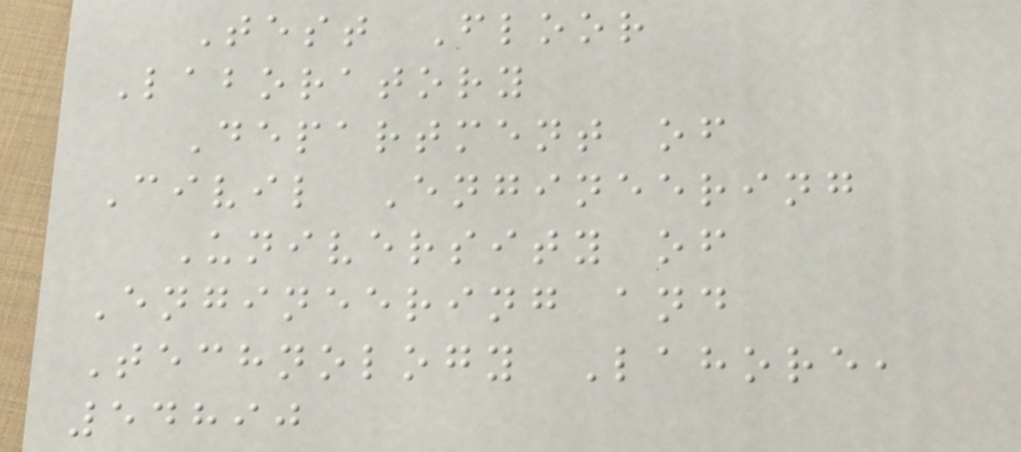Test Floor
Laboratory
Department of
Civil Engineering
University of
Engineering and
Technology Lahore,
54890
